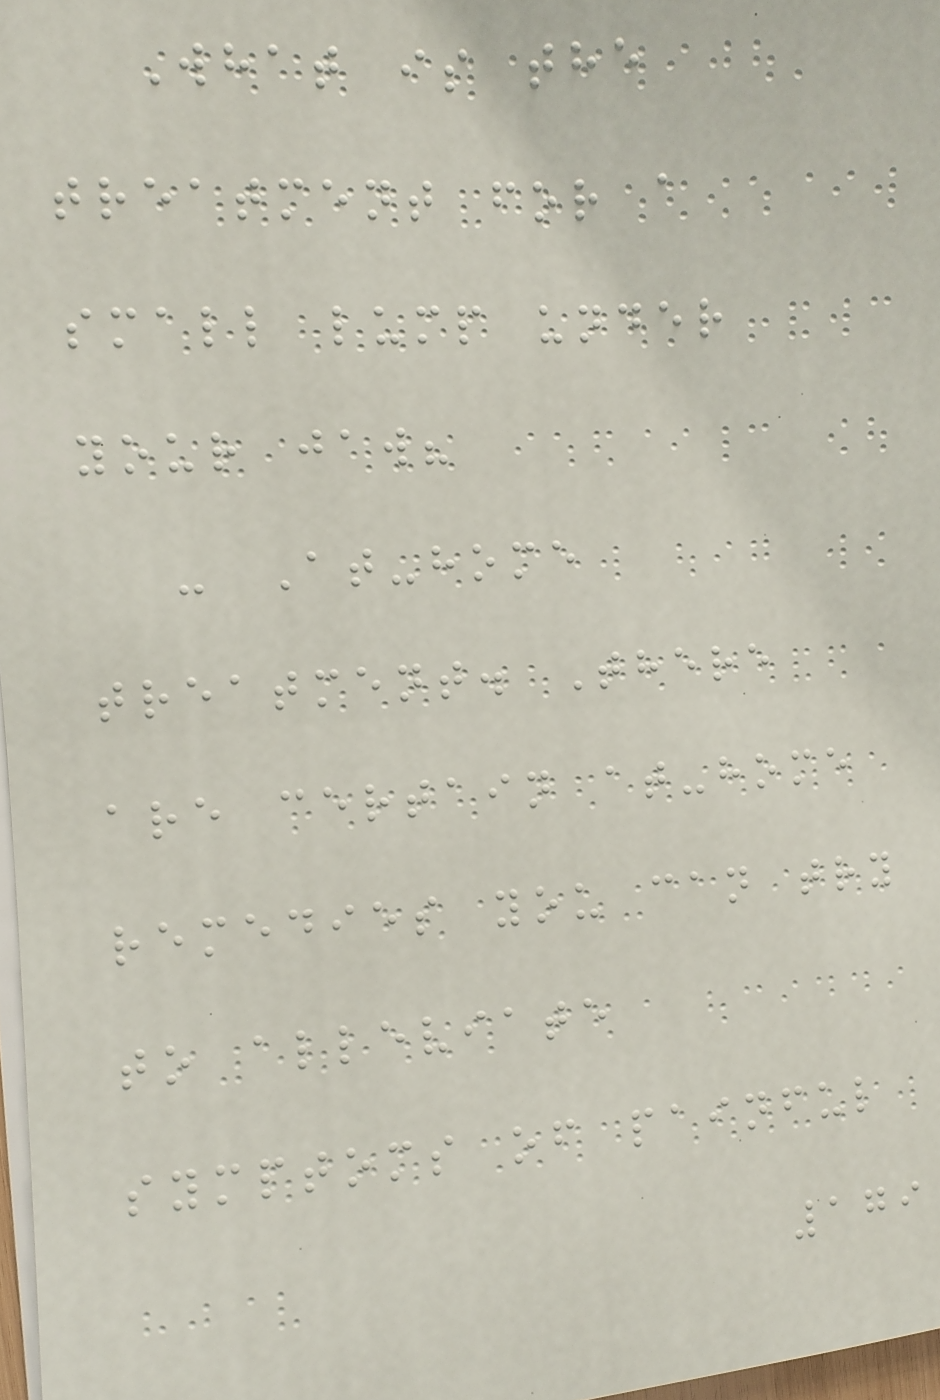What is the
treatment for a
small lump under
your jaw?
- At-home
treatment. There
are certain at-home
remedies you can try
to alleviate
symptoms of painful
179
